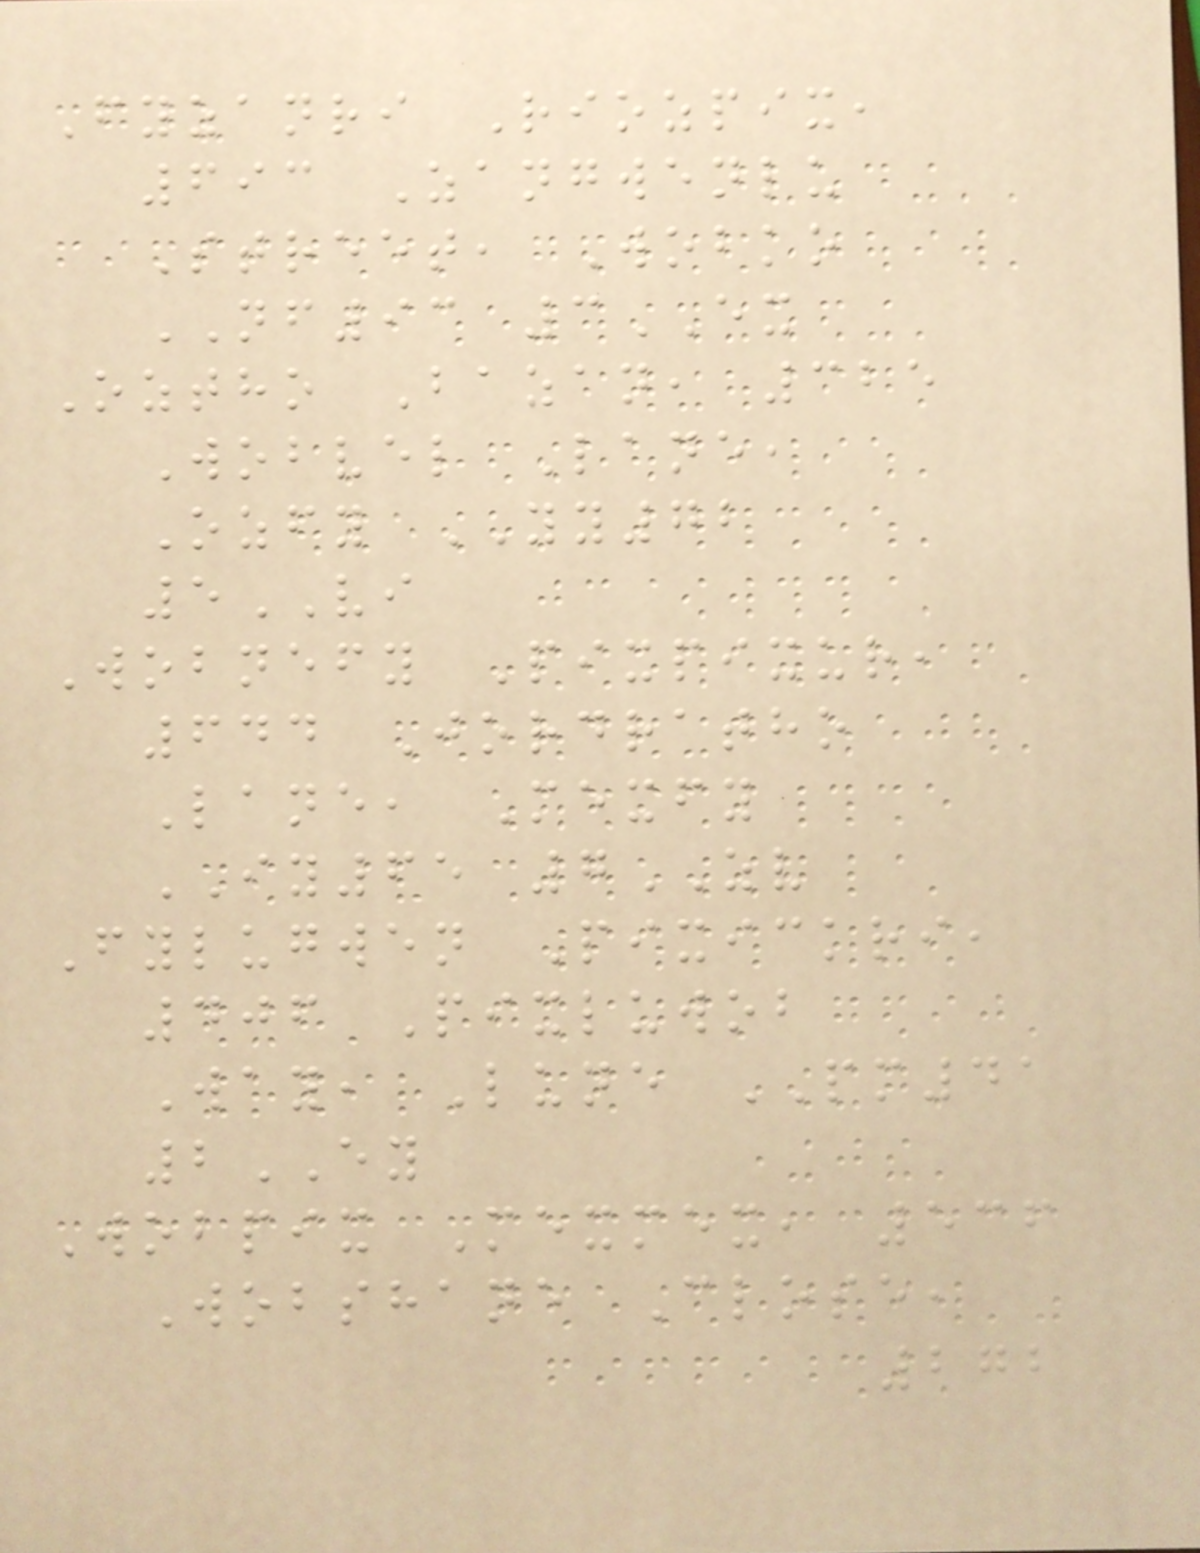Fyzanri Riozpix,
693 Zangwenlu
Street, Wobko
NF93 3EX
Oztho Bazan, 325
Wobvel Lane,
Ozfy YY72
5VI
Wobnefy Pixpixur,
644 Jordratho
Lane, Mexfy
IY65 7ZV
Fylugwen Pixickri,
406 Pixluwob
Way, Lune PM41
2EY
Wobpix Mexmex, 536
Wobshane Close,
272
